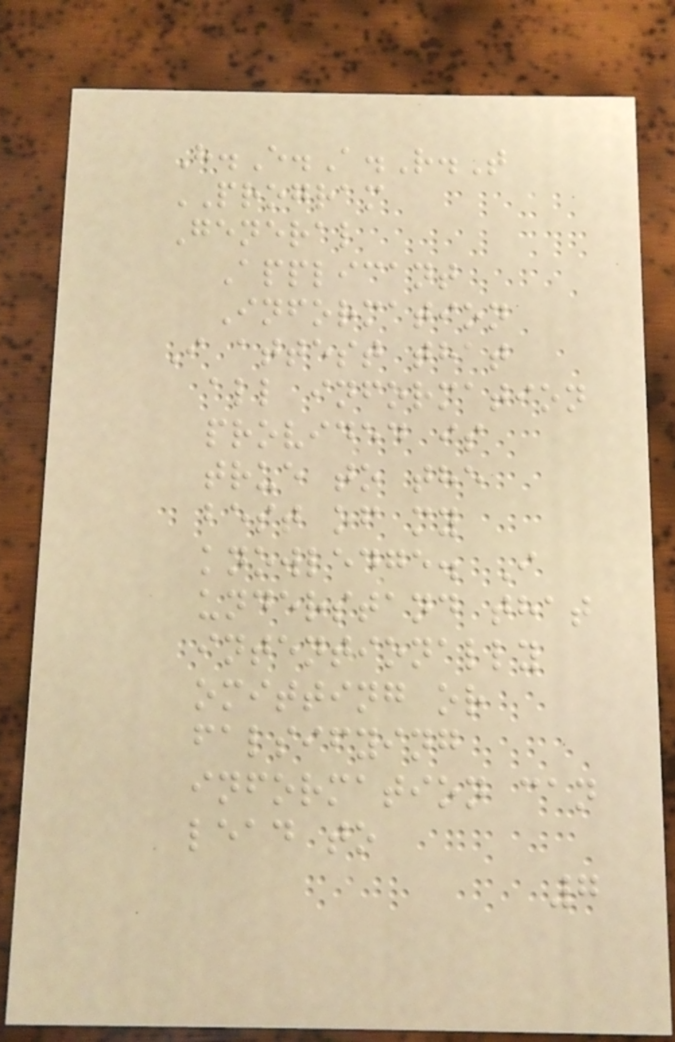H.E.A.R.T
PROGRAM
General
Applicant
Information
I attest that
all information
provided is
true to the
best of my
knowledge. I
understand that
intentionally
omitting or
falsifying
information can
lead to
7
